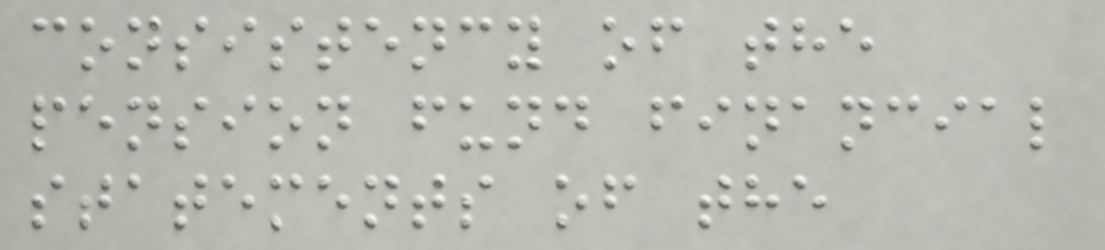consistency of the
pension fund financial
statements of the
